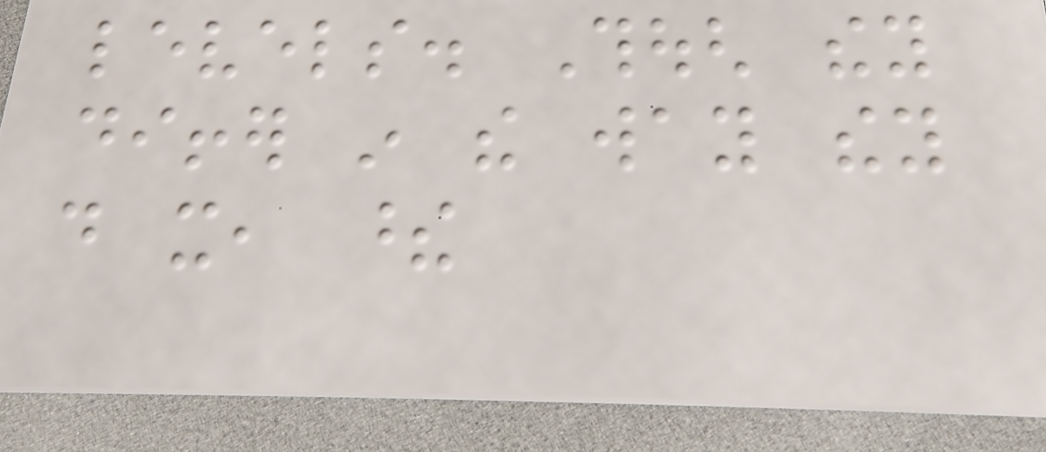levels. Though they
differ in the way they
do it, these
